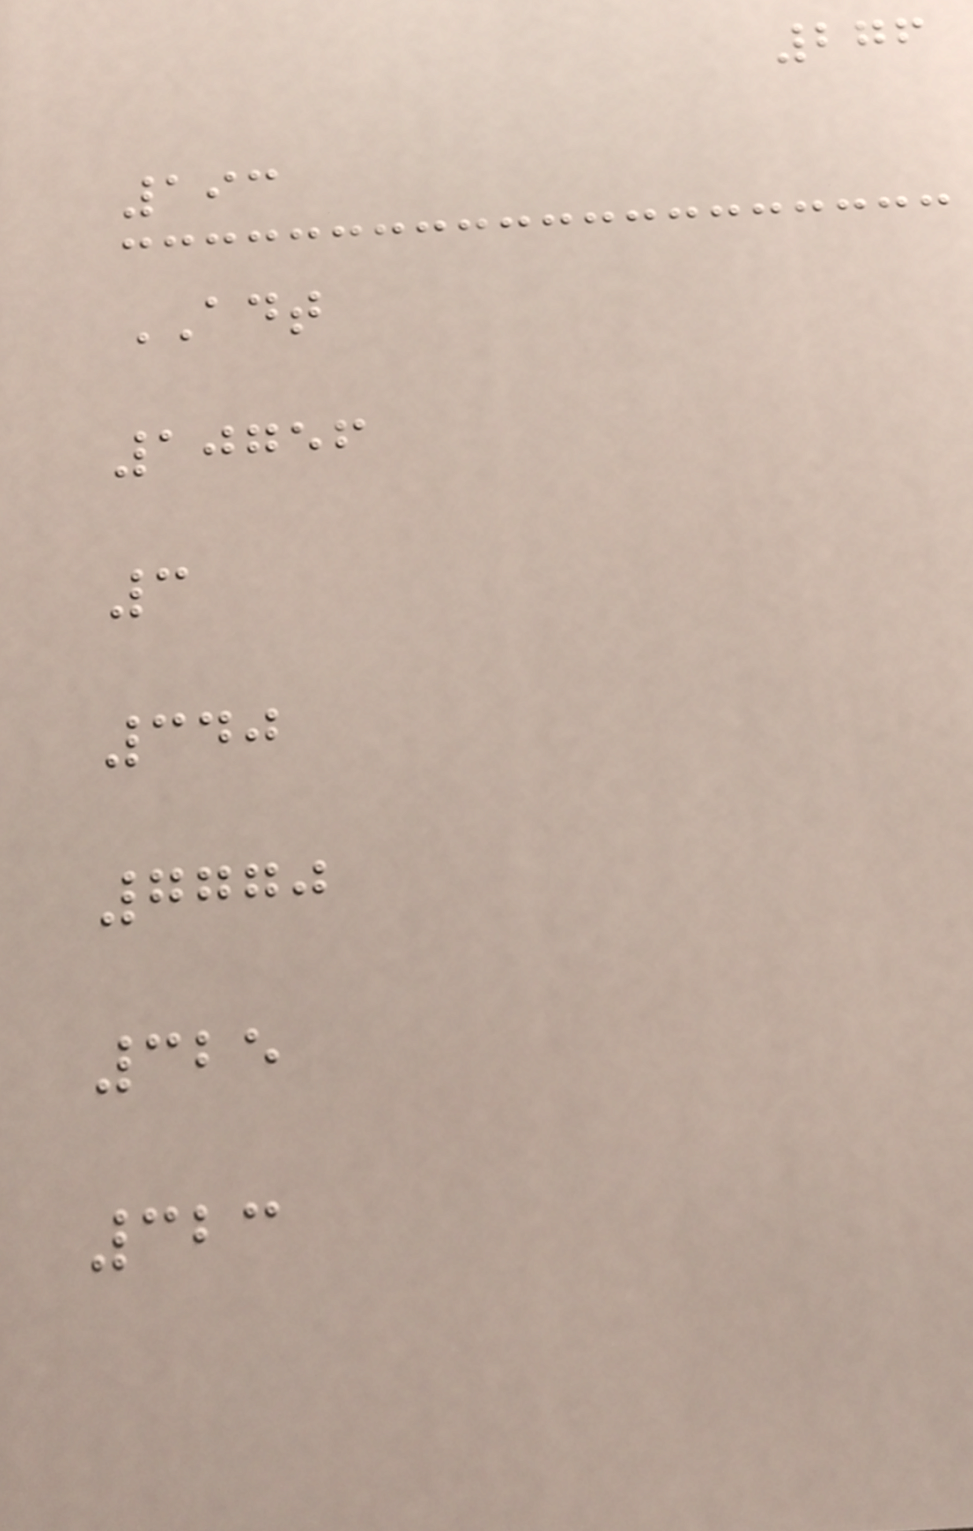276
193
ADT
10756
3
340
7770
325
323
